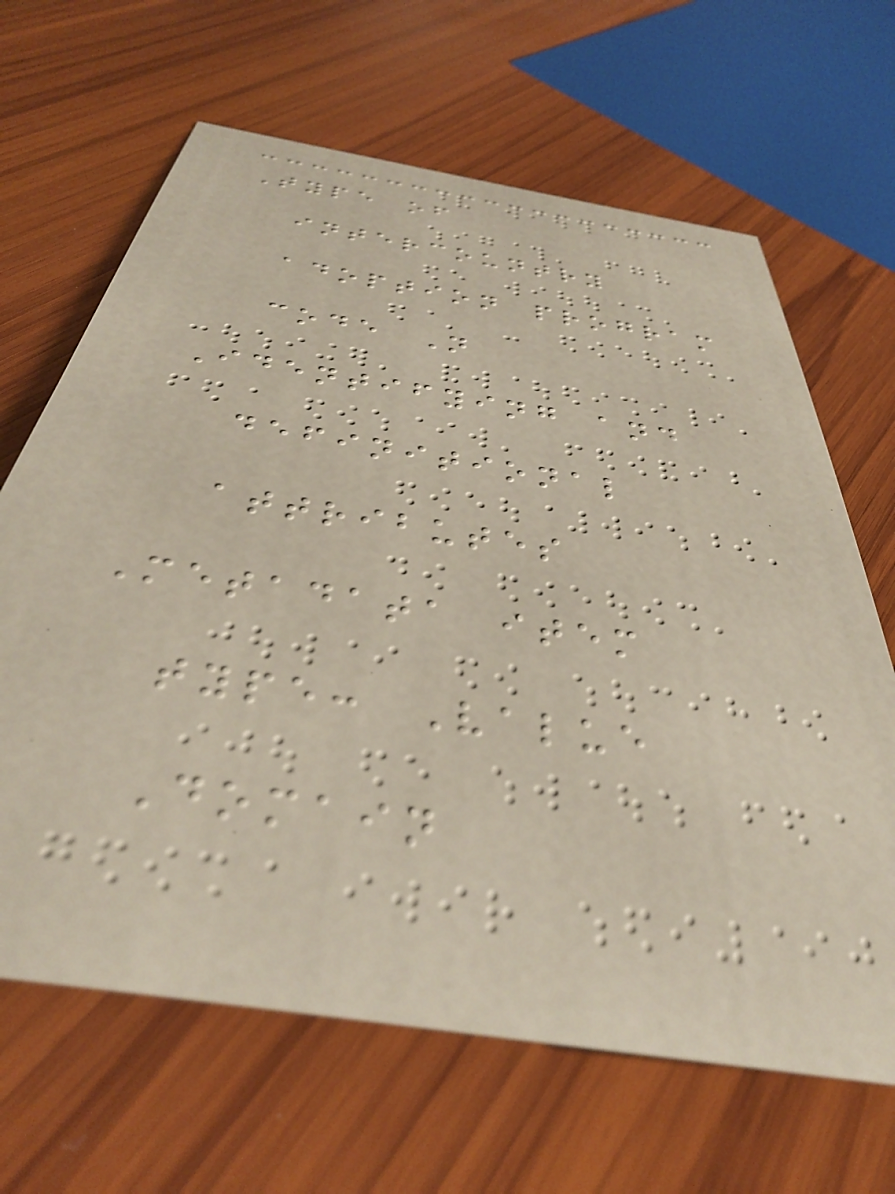Type of
intercountry
adoption program
code N
Identifying and
definitional
attributes
Metadata item
type: Value
Domain
